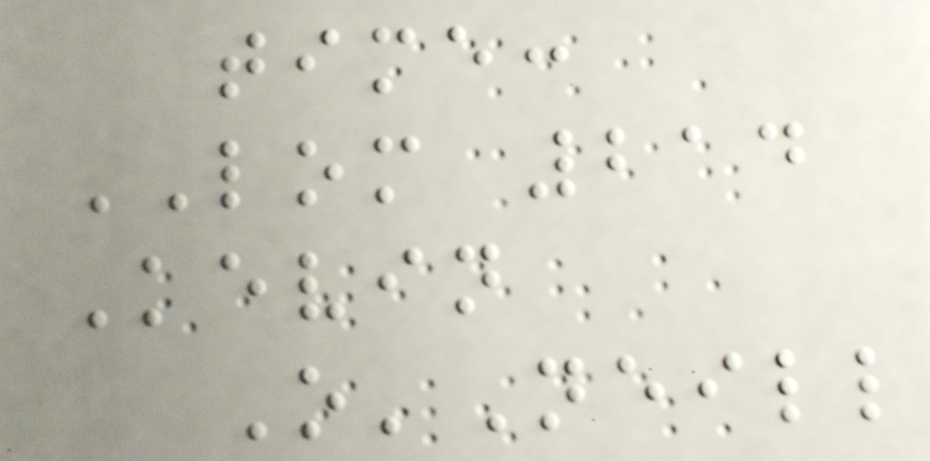time:
LOM 214
Kevin
O'Neill
